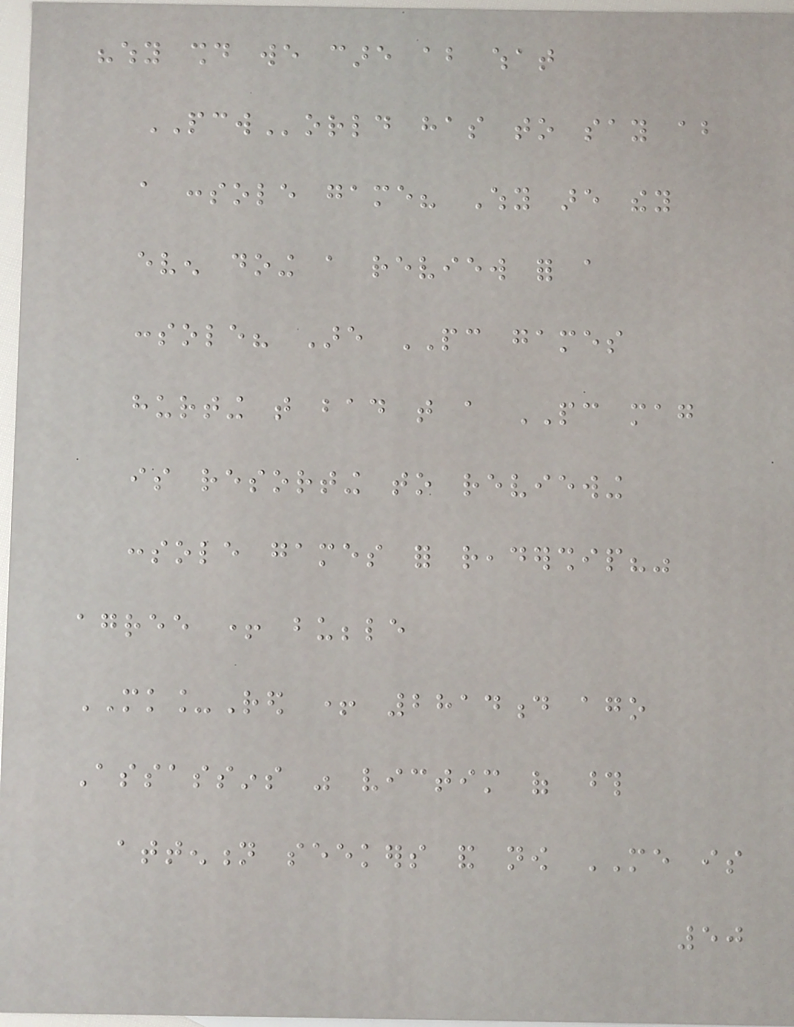"why should we care about what
PCWorld has to say about
a console game? Why are they
even doing a review for a
console? Are PC games
hurting that bad that a PC mag
is resorting to reviewing
console games for readership?"
agree + bubble
MK_Red + 2814d ago
Assassins was victim of those
attention seekers and now ME is
50
